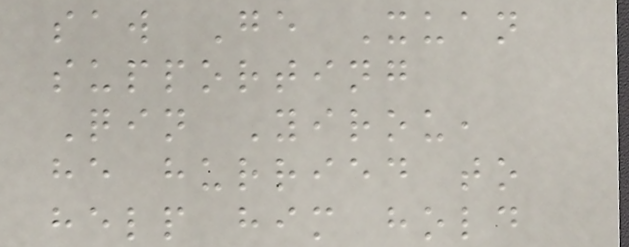saw Ge Xuan
supporting
Qin Yirou,
he hurried to
help him hold
